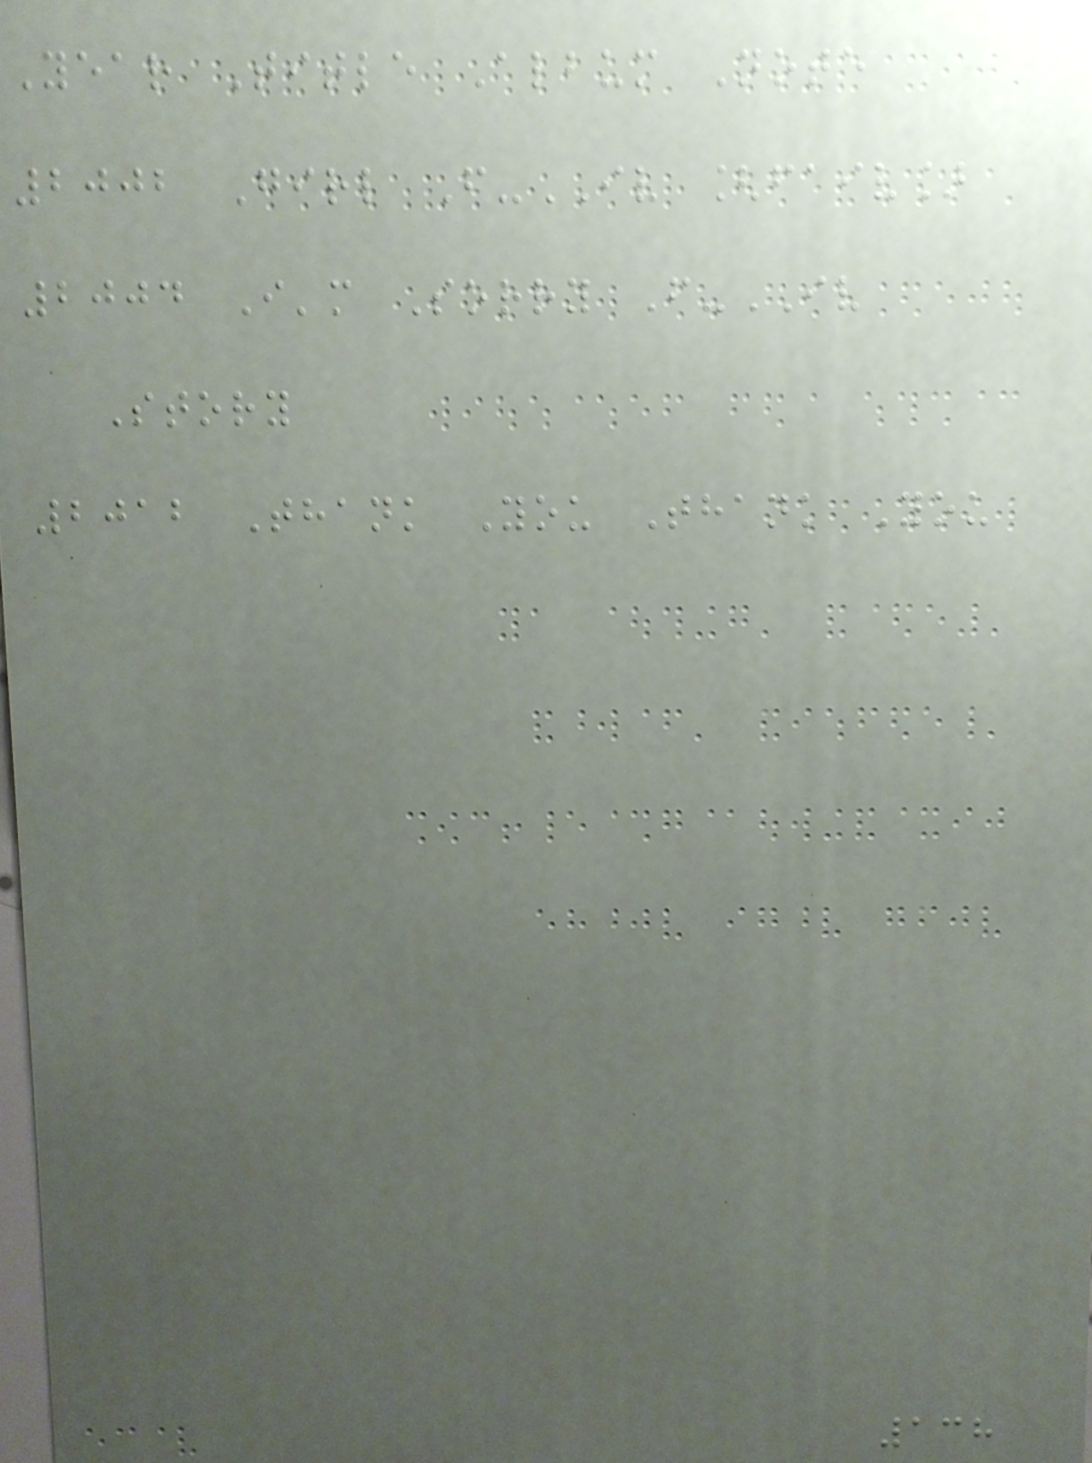Year Title Album Note
2002 Girl F-IV [faiv]
2004 I'm Sorry F-IV
Story
2012 Thank You Thank You
138
